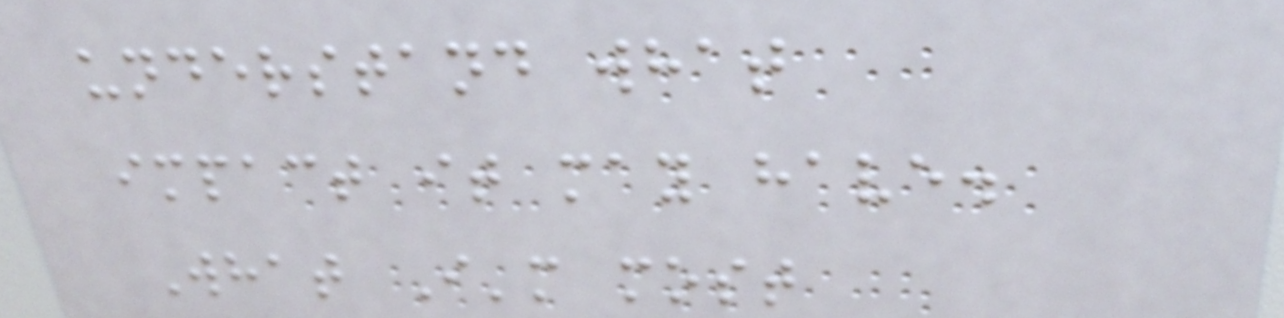understand what
impact it may have.
What I'm most
